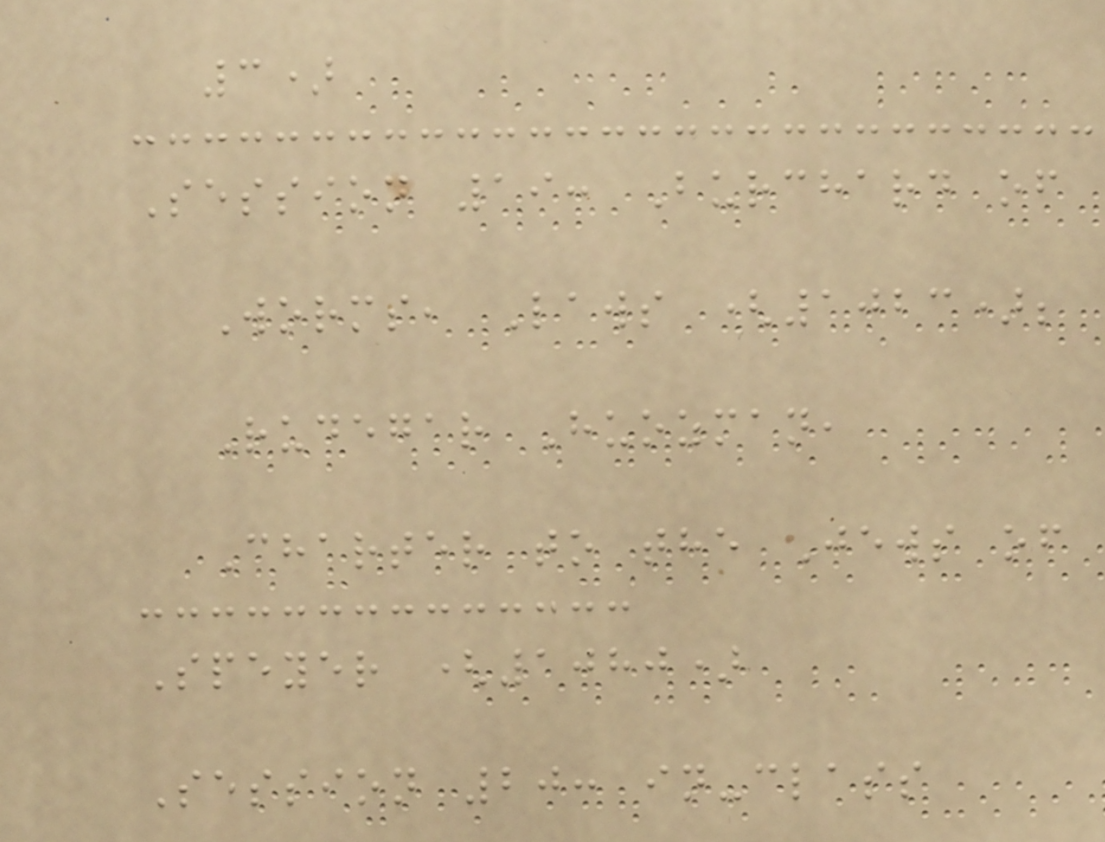3)
Session 19: Burchard of
Worms, Laws (1023);
Rudegar Huozman,
Charter to the Jews of
Speyer (1080)
Session 20: in-class
